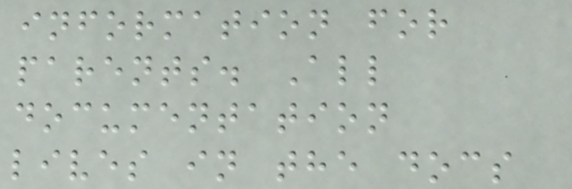information for
parents. All
documentation
lives in the docs
